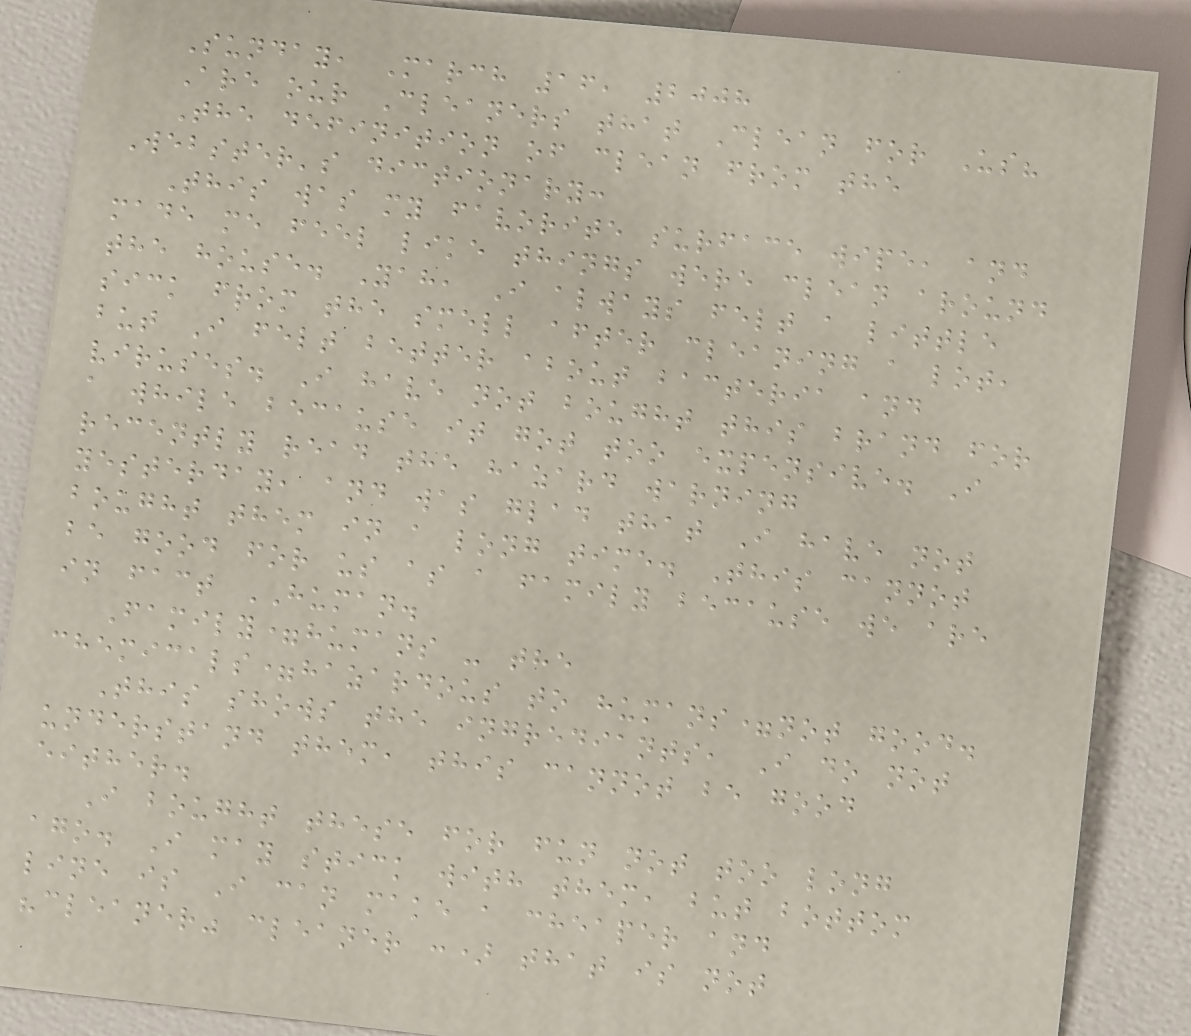Sunday, March 16, 2008
Are our Cleaners that Clean for Us?
The definition of clean from the
Webster's dictionary:
This was my favorite surface wipe, and
made me feel like things were clean around
the house. Yah, I always felt a little
sick from the smell after cleaning a lot,
but I felt better about bacteria and
viruses. I have not bought this brand for
a while because it got too expensive. I
recently read the hazard warning
yesterday, and was glad that I have not
bought them in a long time. This cannot
be good for us as a family because we are
in fact HUMAN.
Family=humans - the
chemicals=hazardous to humans=not good.
This shows the ingrediants, I do not
understand them, this cannot be good
either.
I bought these for fun not too long
ago. I may stick with them, but bottom
line is I can make a cheaper and
"cleaner" cleaner :) that is not
